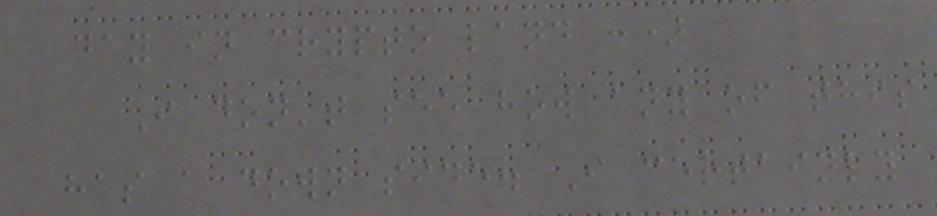day in crypto land :)
I don't see how any of this
has a down side. I certainly
